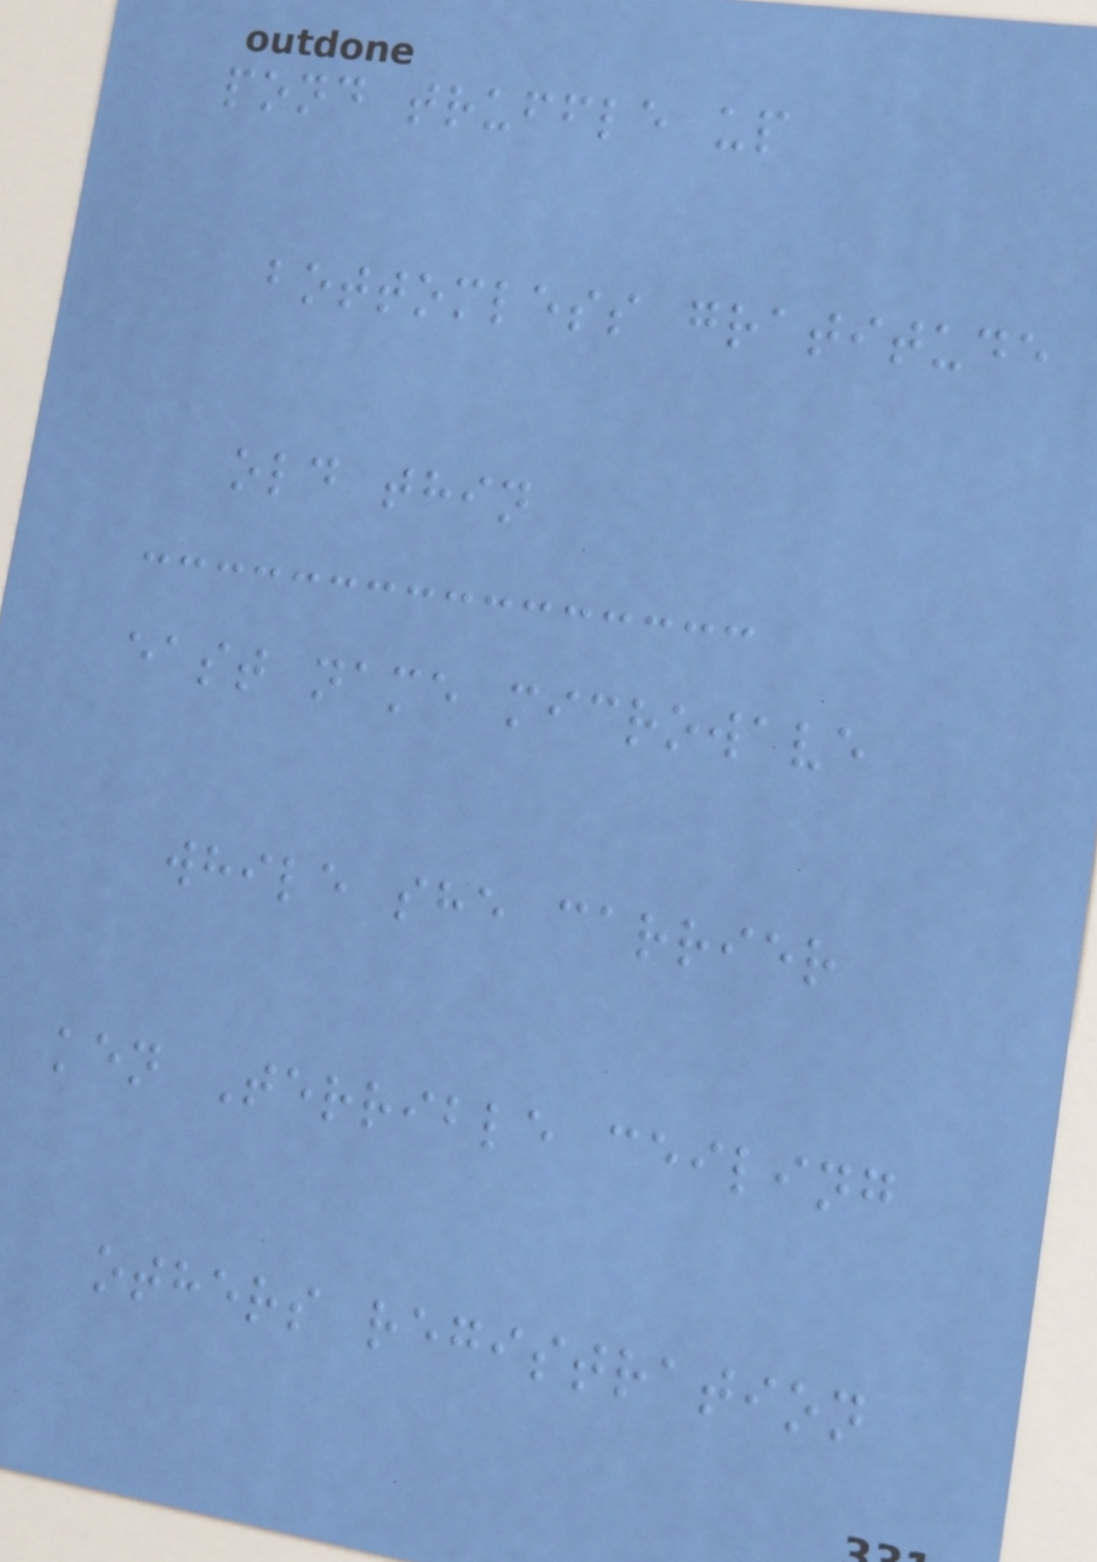pond truffle up
bottomless gratitude
old thin
east name microwave
while she carrier
ken Terrible ceiling
others registration
